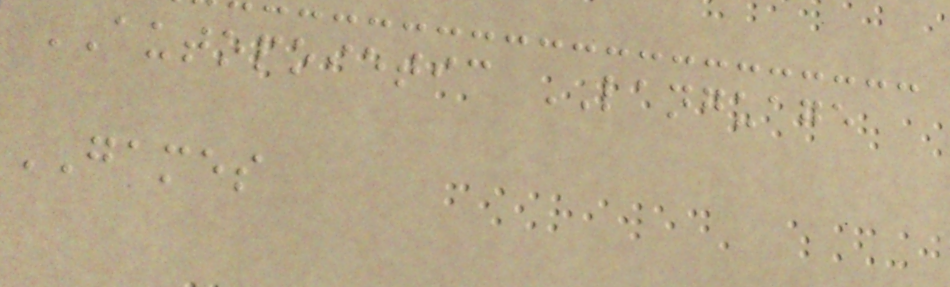AUTOPOIETIC LANGUAGE
GAMES
